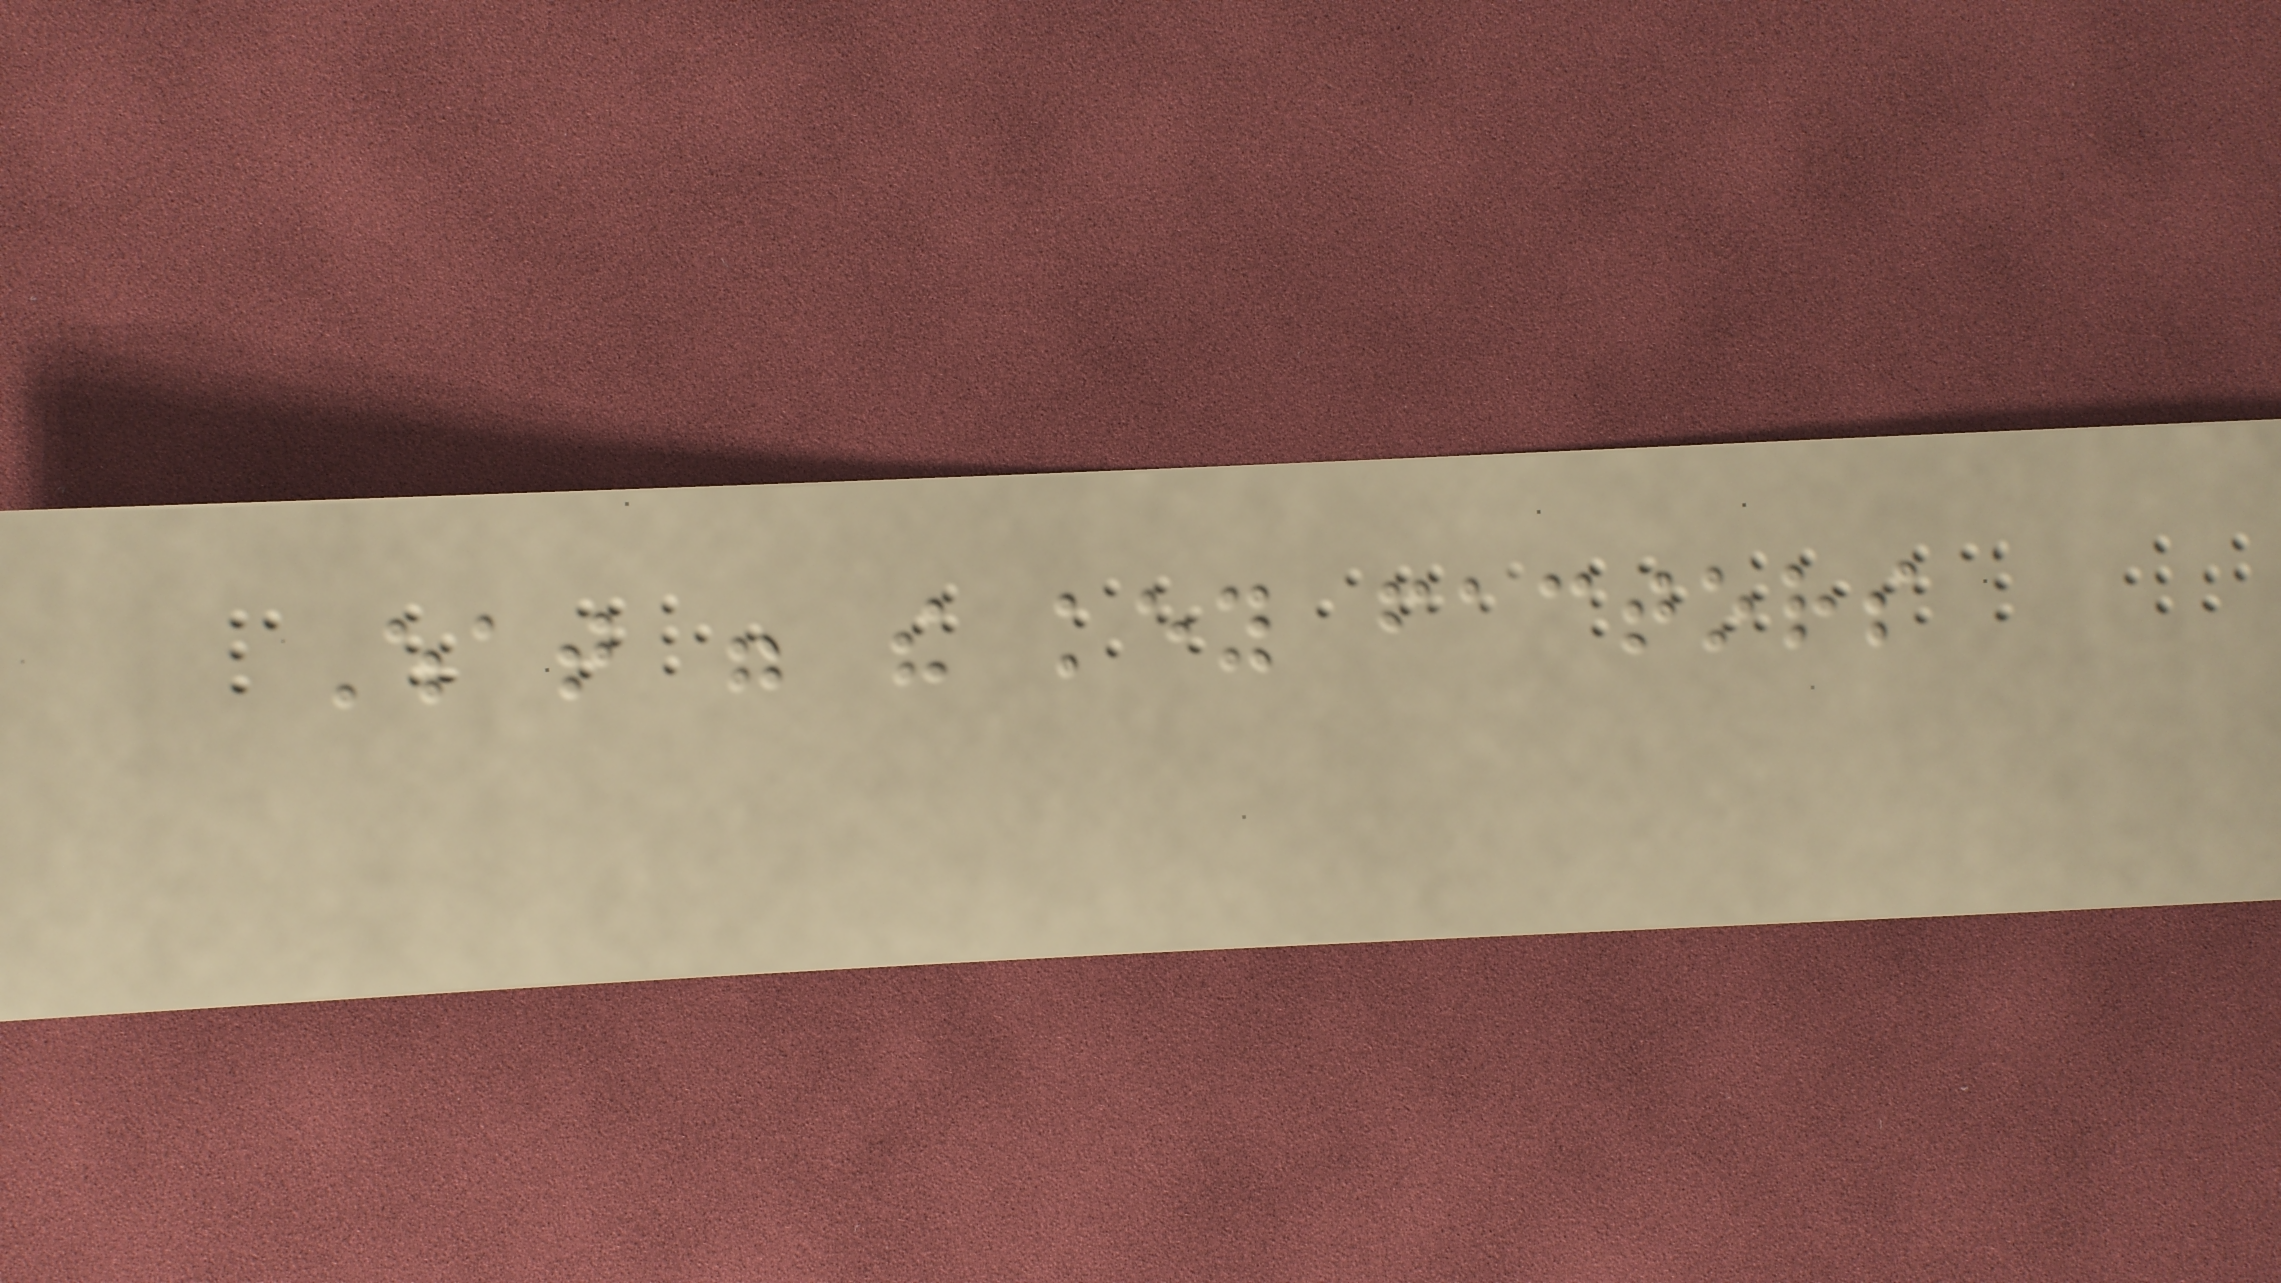What were the key factors
